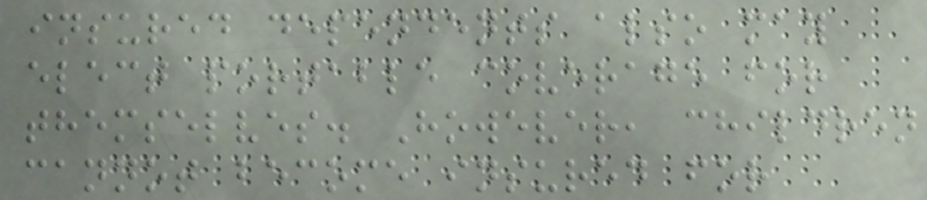insured dependents also may
elect portable coverage for
themselves. However, children
cannot become insured for
